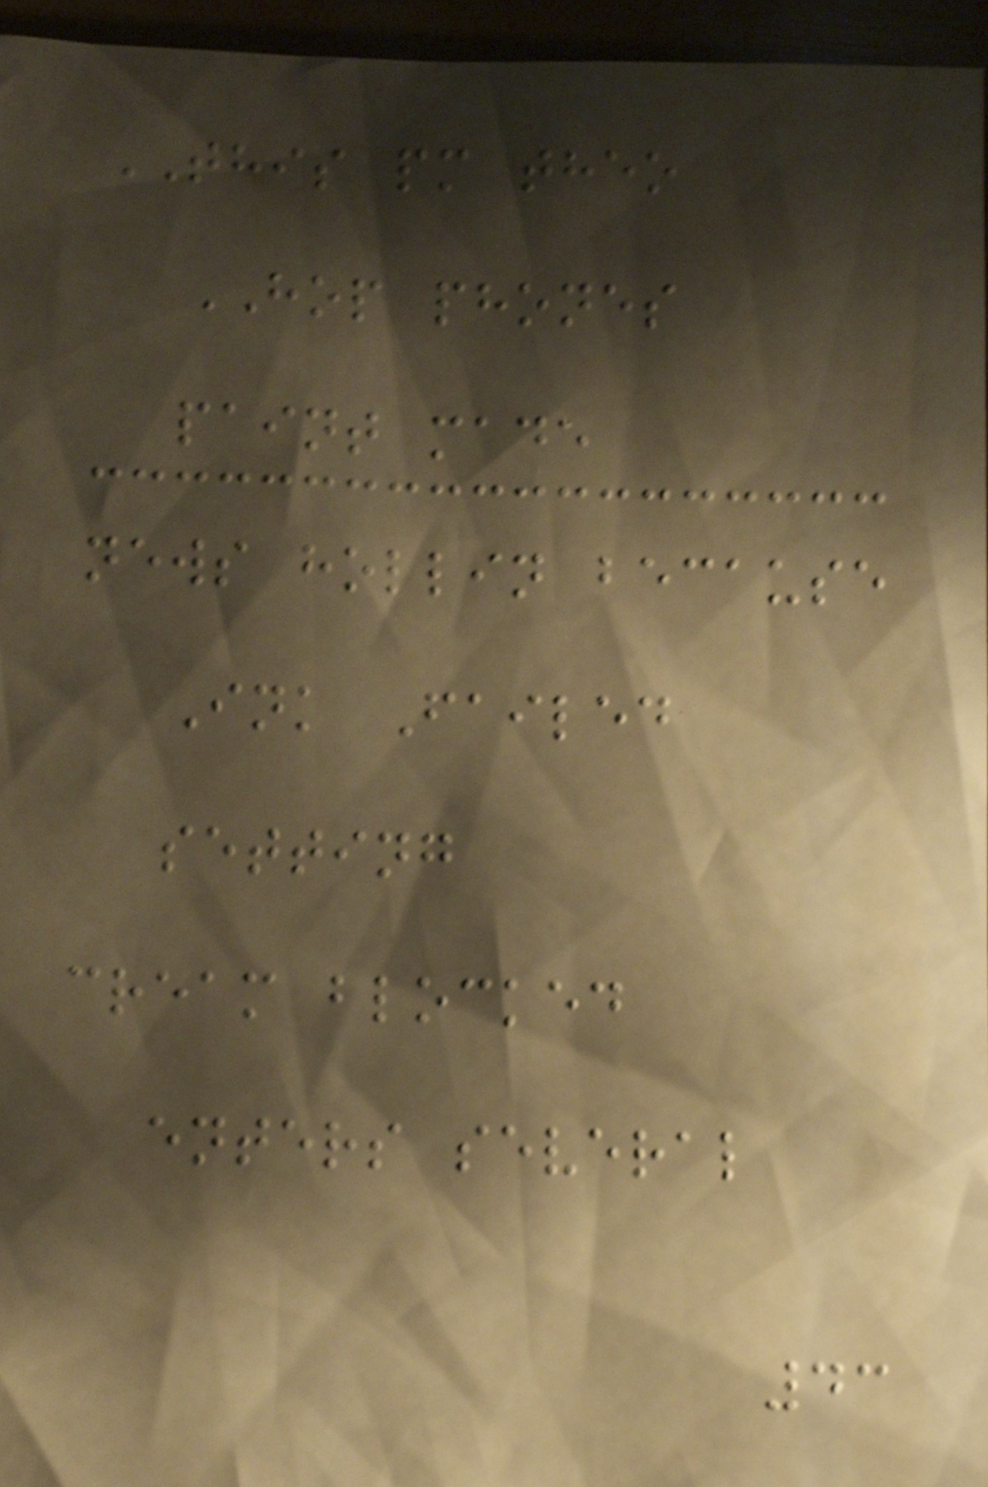THIS pm theo
HOP phones
paint made
news hollin because
Ink Failed
setting
cream blocked
enters several
43
